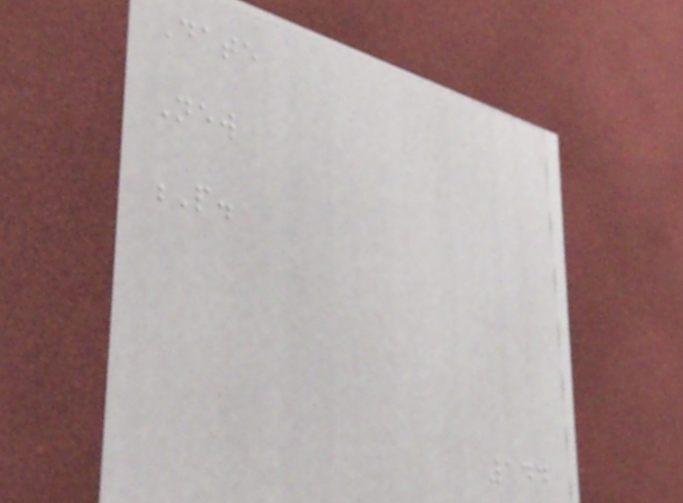Date
New
P.
144
